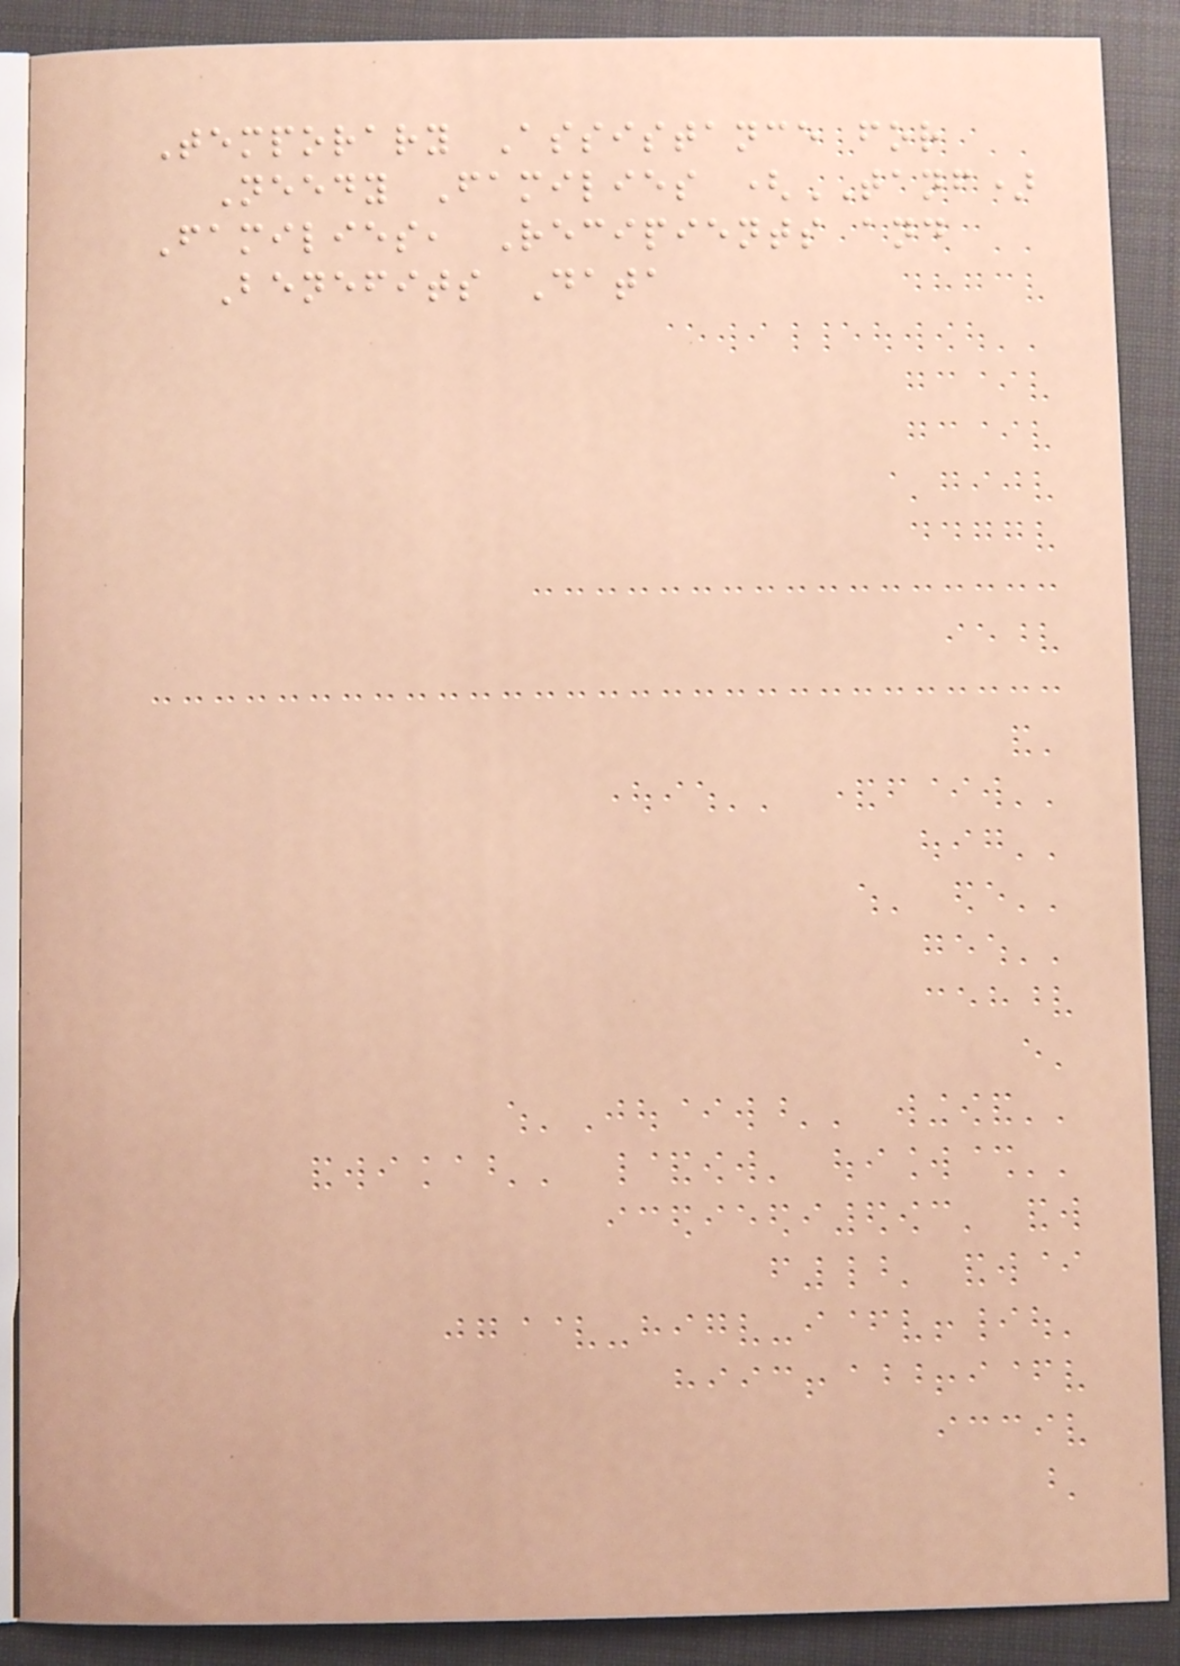Temporary Assistance for
Needy Families (TANF)
Families, Recipients and
Benefits Data
